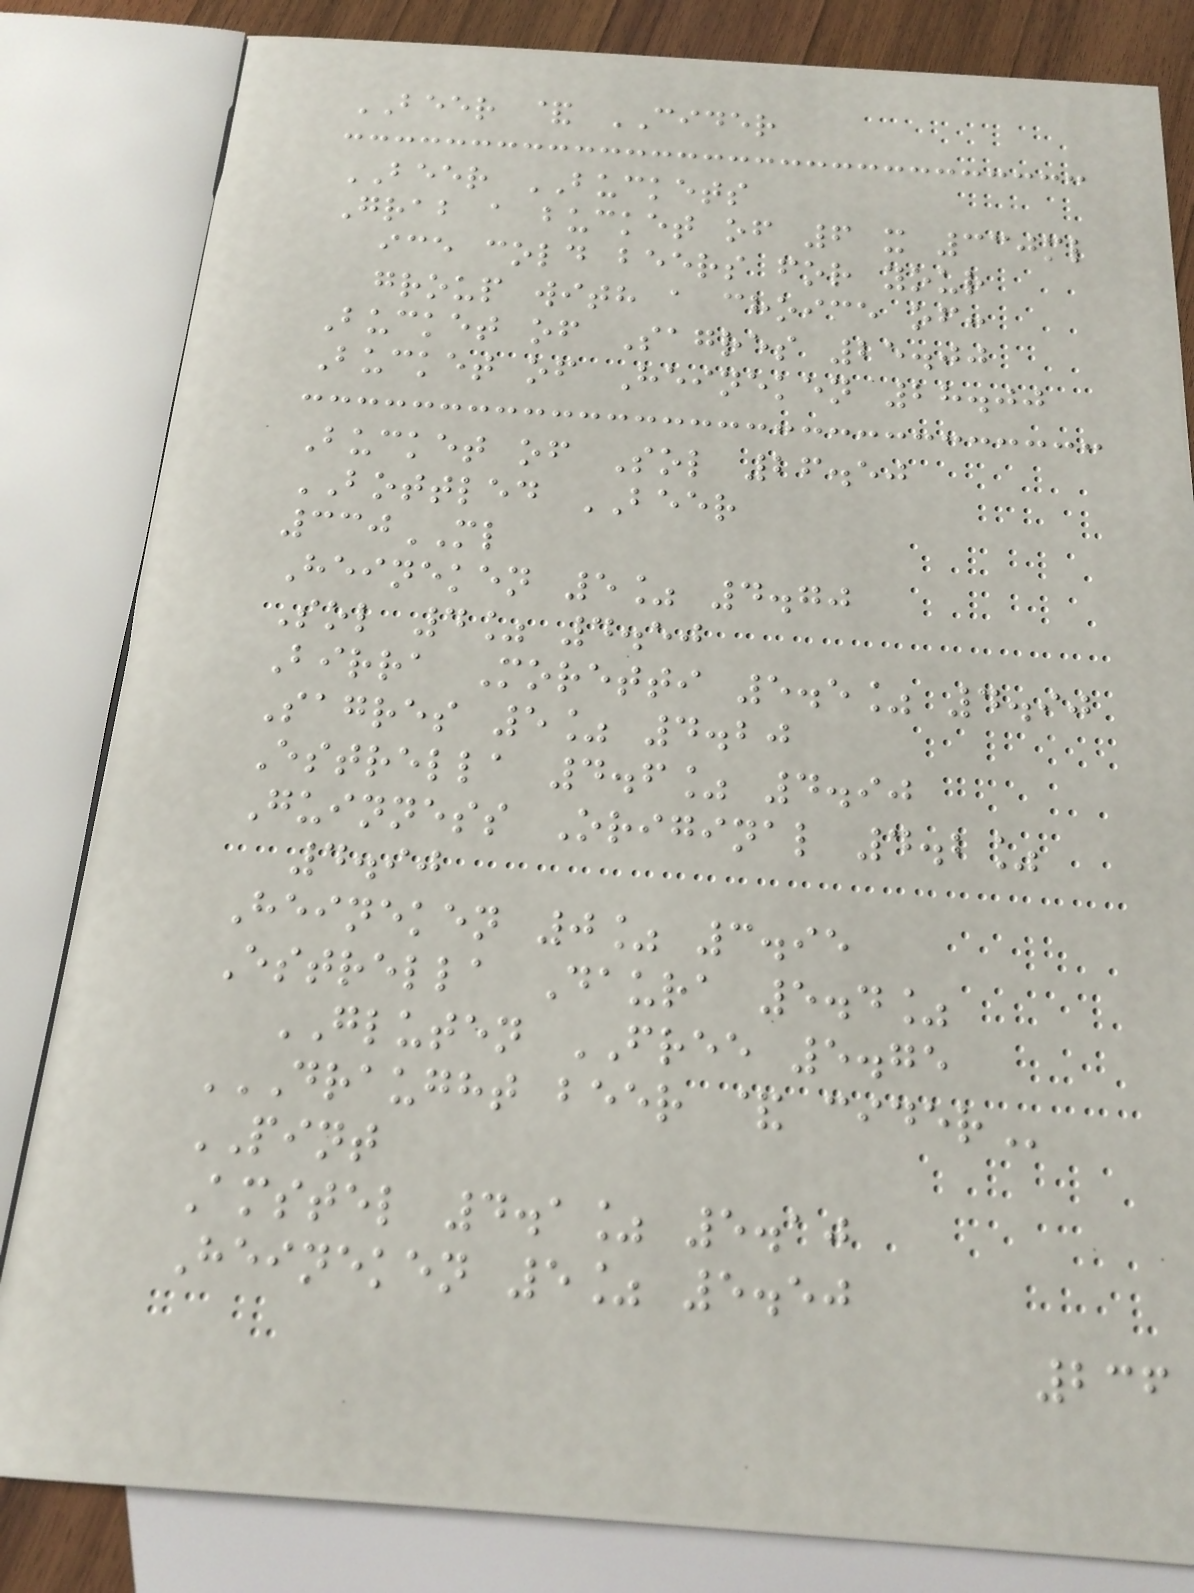BEER & CIDER
BEER BUCKETS
Grab a bucket of 6 x 330ml
ice cold beers for your
group with a choice of:
Bucket of Sagres 25.00
Bucket of Heineken 28.00
Bucket of Sol 26.50
BOTTLED BEER
330ML
Heineken 5% 4.70
Sol 4% 4.50
Birra Moretti 5.5% 4.90
Sagres 5% 4.20
Estrella 4.6% 4.90
Guinness Original 4.2%
4.90
Heineken 0% 3.95
Estrella Daura 5.4%
GLUTEN FREE 5.75
DRAUGHT BEER & CIDER
PINT
Amstel 4.1% 5.10
Heineken 5% 5.50
236
